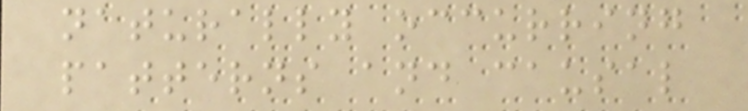naturally occurring
patterns and causal
